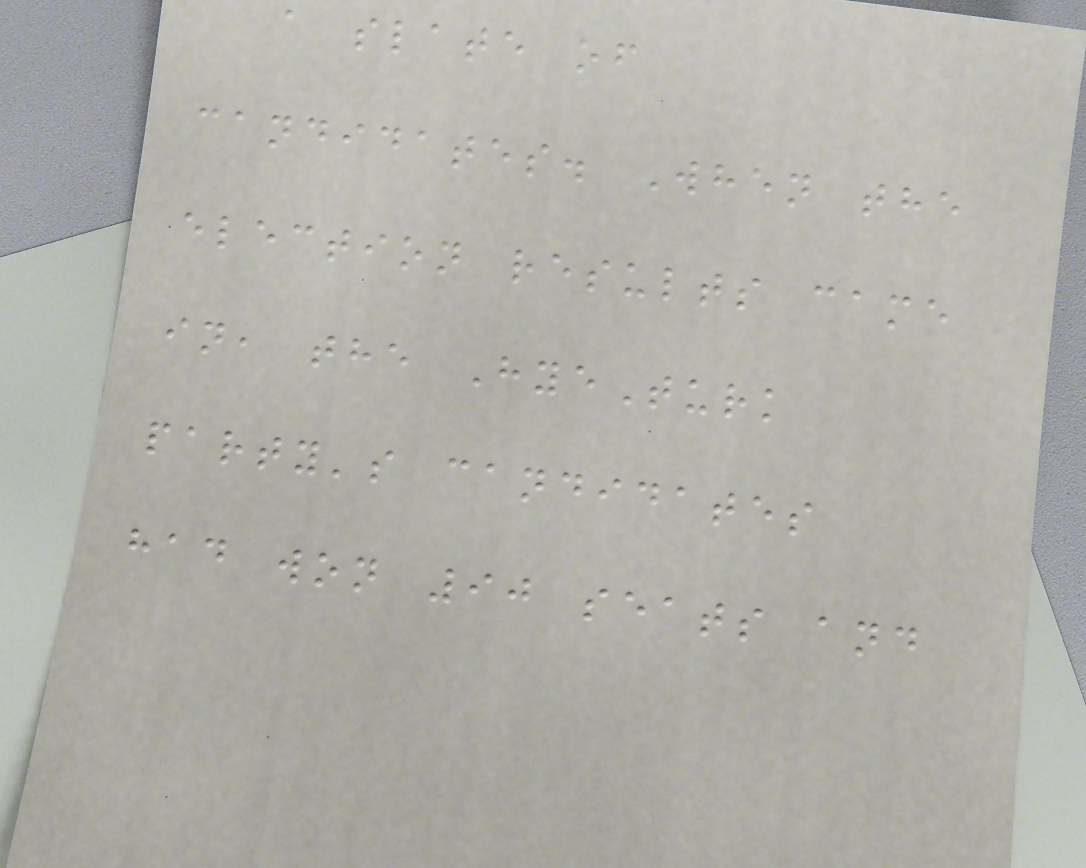a slate of
candidates. When the
election results came
in, the HyeTurk
party's candidates
had won 90 seats and
